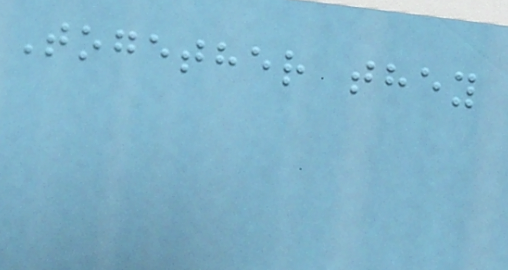Together they
